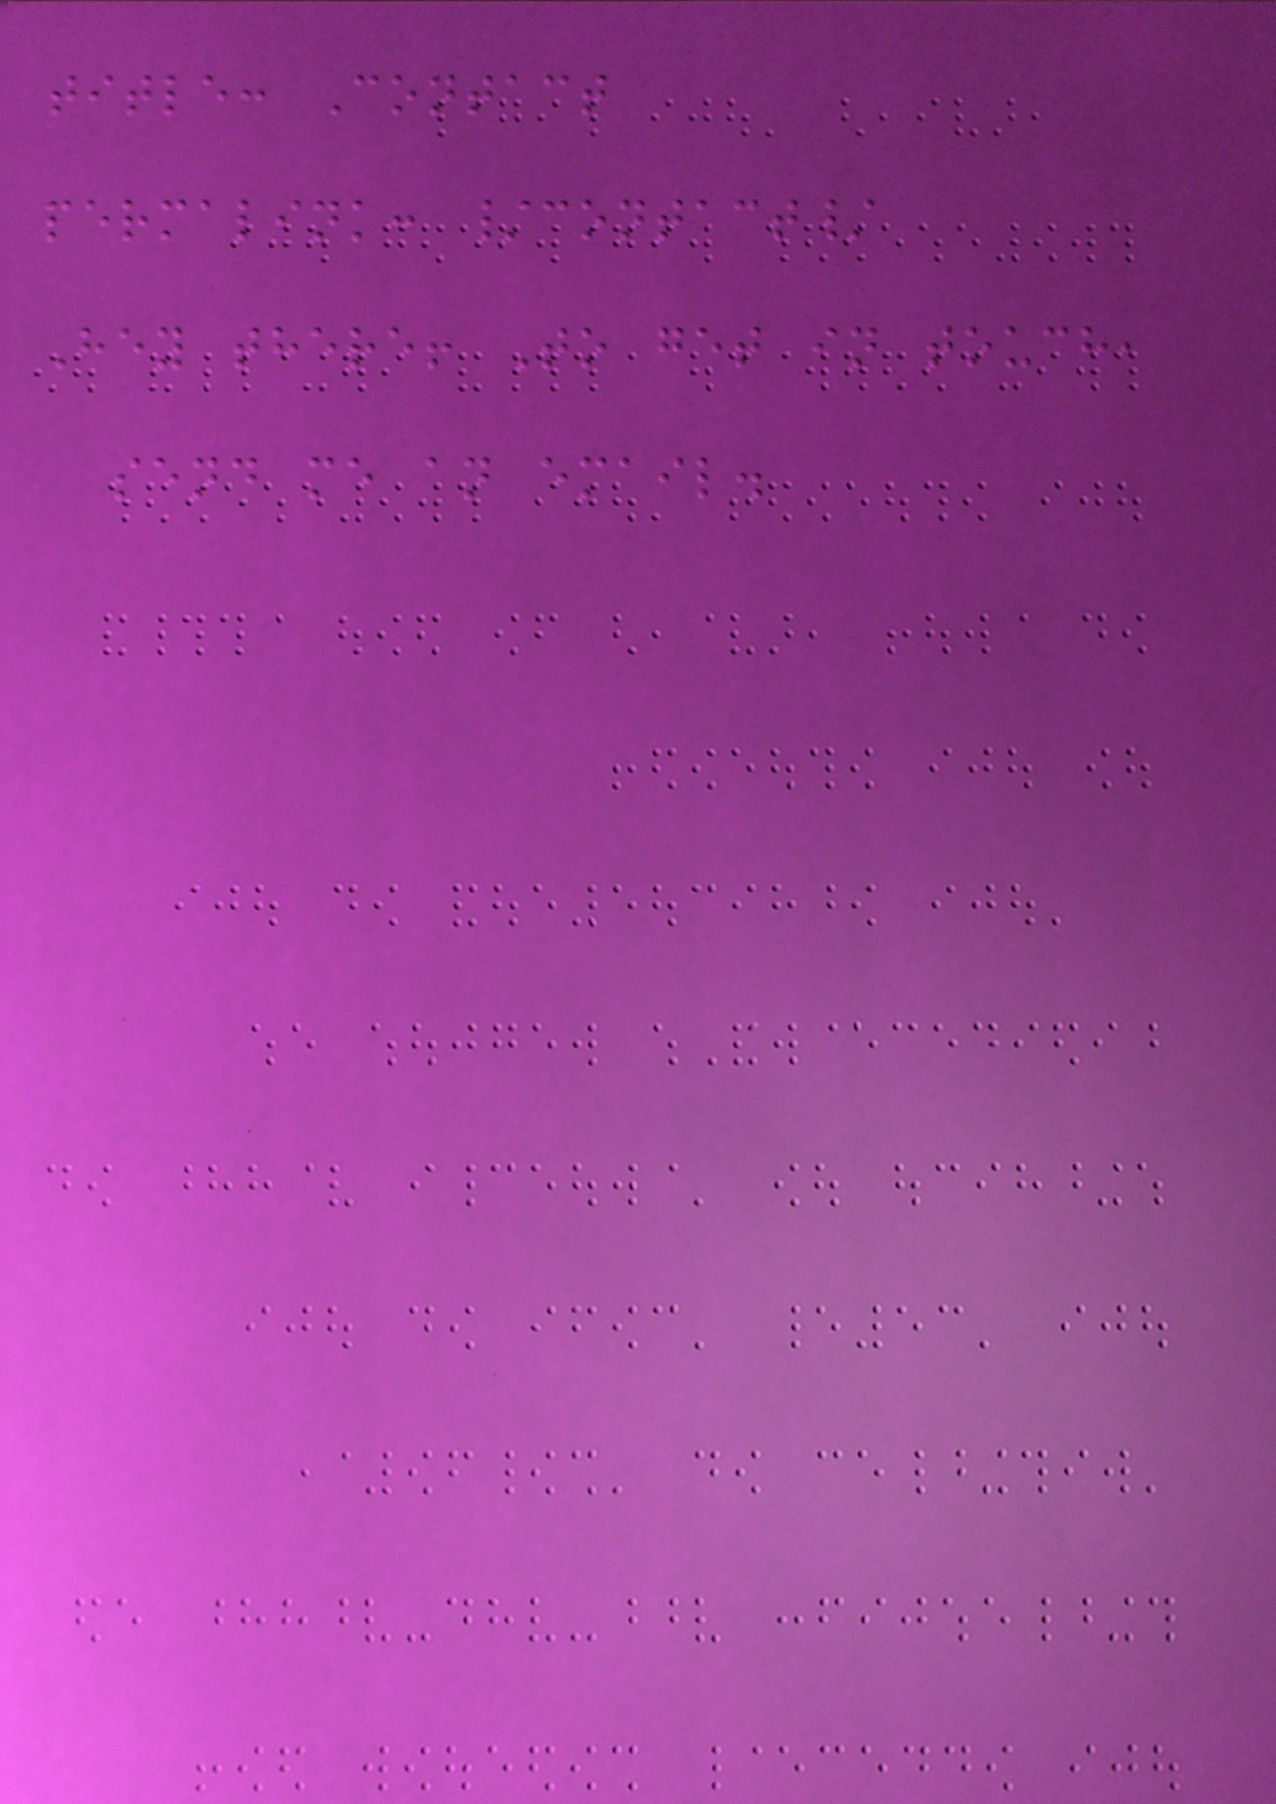title: Contact
permalink: /contact/
Hey there! To get in touch,
send me an email.
